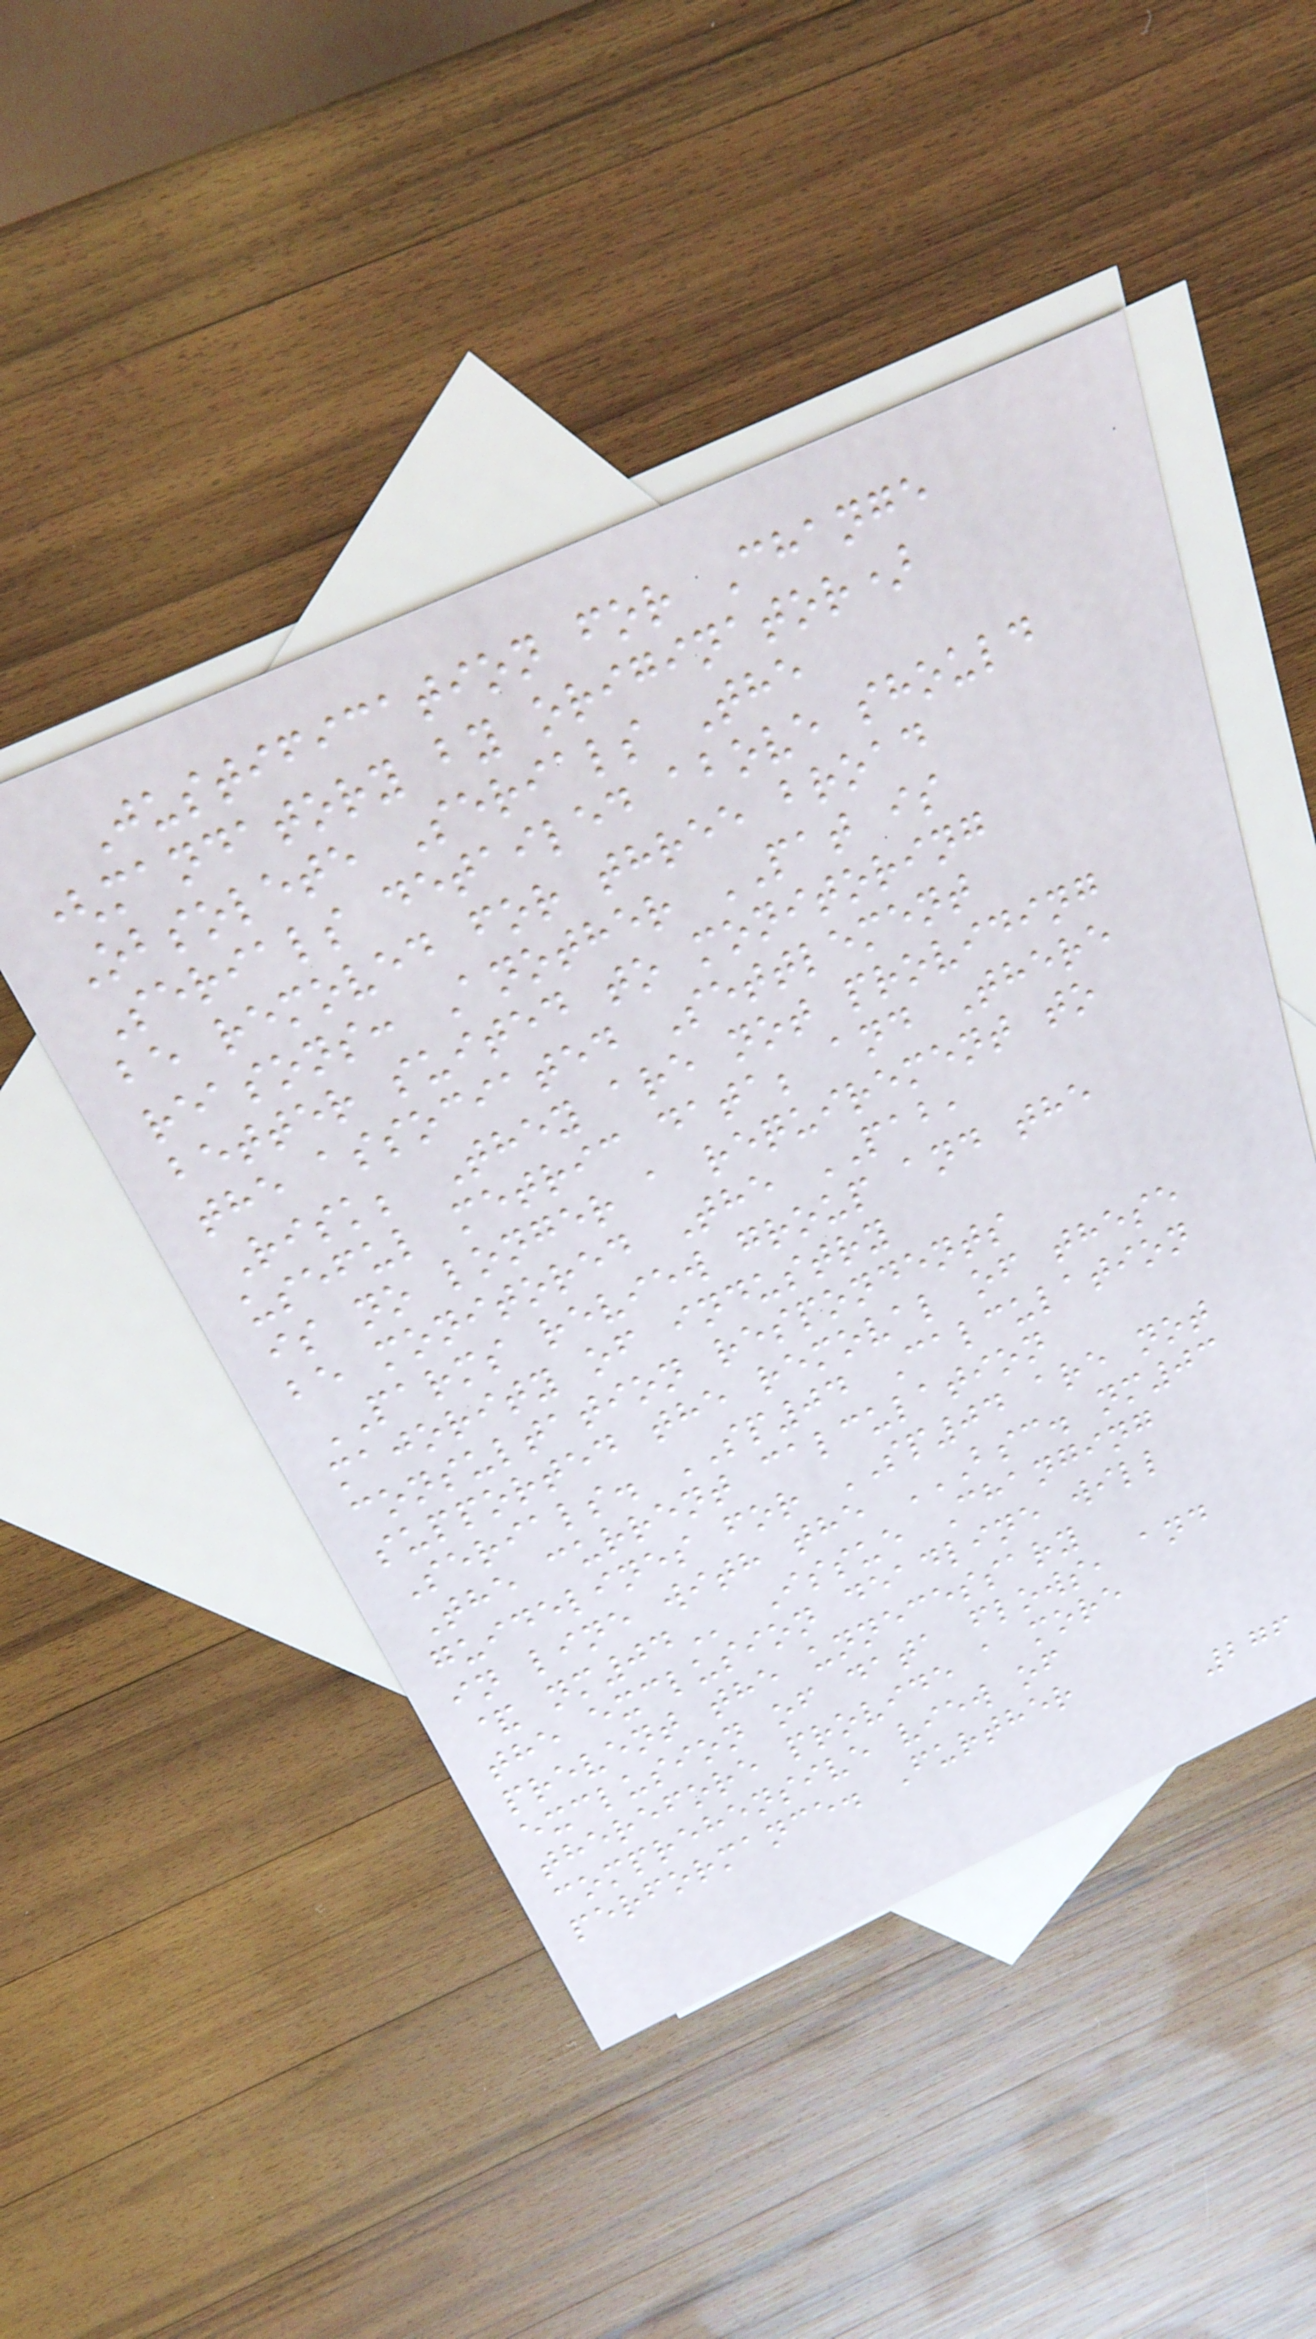Justification for Change
(mandatory by originator)
Obsolete Serials The
Serials detailed above should
be removed for three broad
reasons: Another PAT is
better suited to monitoring
the associated Settlement
Risk; They are not providing
useful metric data; and There
is no longer a requirement to
be monitored The PAB,
PARMS review group and the
majority of industry
consultation respondents
supported the removal of these
Serials. SP04 Calculation
The current calculation
guidelines for SP04 are not
in line with the BSC. NM03
& NM04 Issue Changing
the exclusion deadline will
prevent the unnecessary
exclusion of data flows, and
therefore provide a more
comprehensive view of
performance. Further
276
